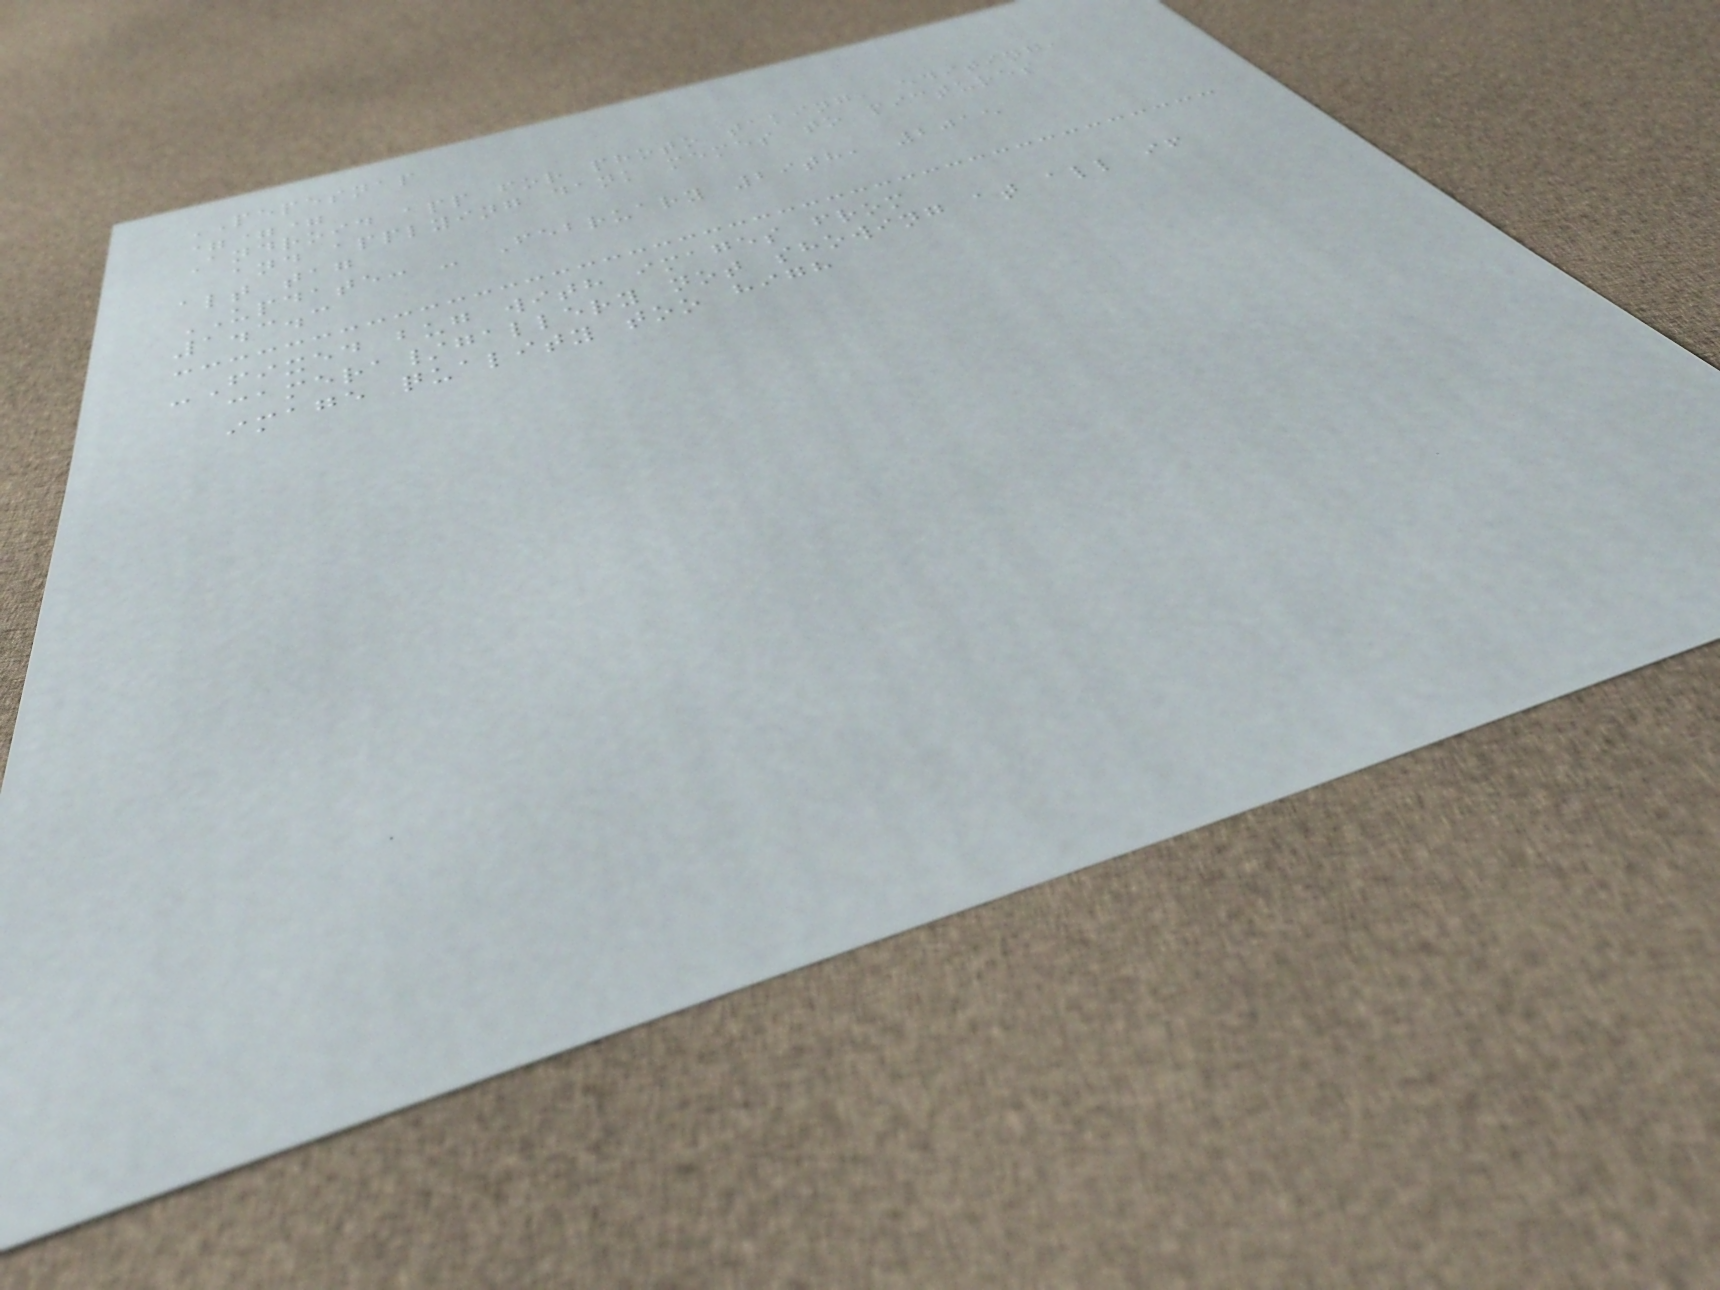PEPESNAP
===
Android app for photo taking, editing,
and applying dank memes to pictures
alt tag
UPDATE: - February 29th, 2015
1.3.3
-Fixed bug with images from
camera/gallery not showing at all if
image quality too high
